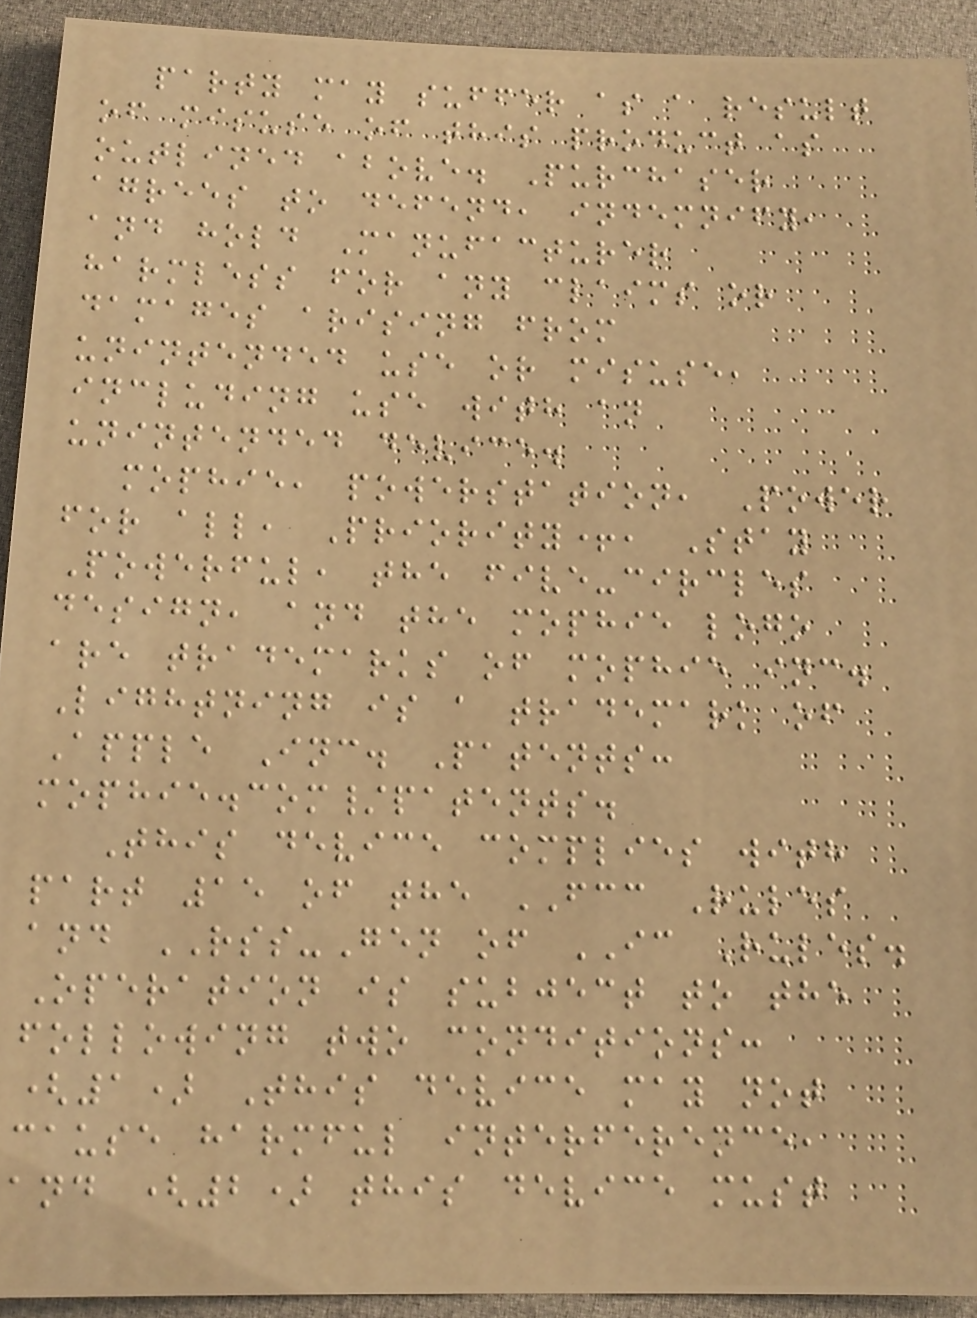party may suffer as a result
of misuse of this product as
outlined above. Purchaser
agrees to defend, indemnify,
and hold Manufacturer
harmless for any claims or
damages arising from
unintended use or misuse,
including use with an
unintended device.
mophie, powerstation, Power
for all, Priority+, Stay
Powerful, the five-circles
design, and the mophie logo
are trademarks of mophie inc.
Lightning is a trademark of
Apple Inc. Patents:
mophie.com/patents.
This device complies with
part 15 of the FCC Rules
and RSS-Gen of IC Rules.
Operation is subject to the
following two conditions:
(1) This device may not
cause harmful interference,
and (2) this device must
